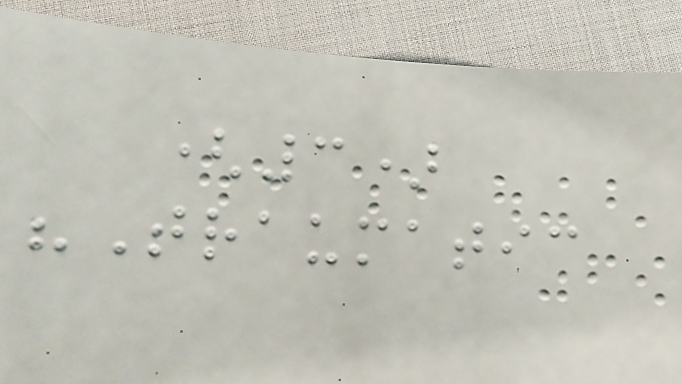(3)
"Traumatic
